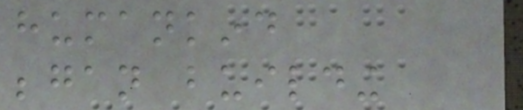humankind
began building
